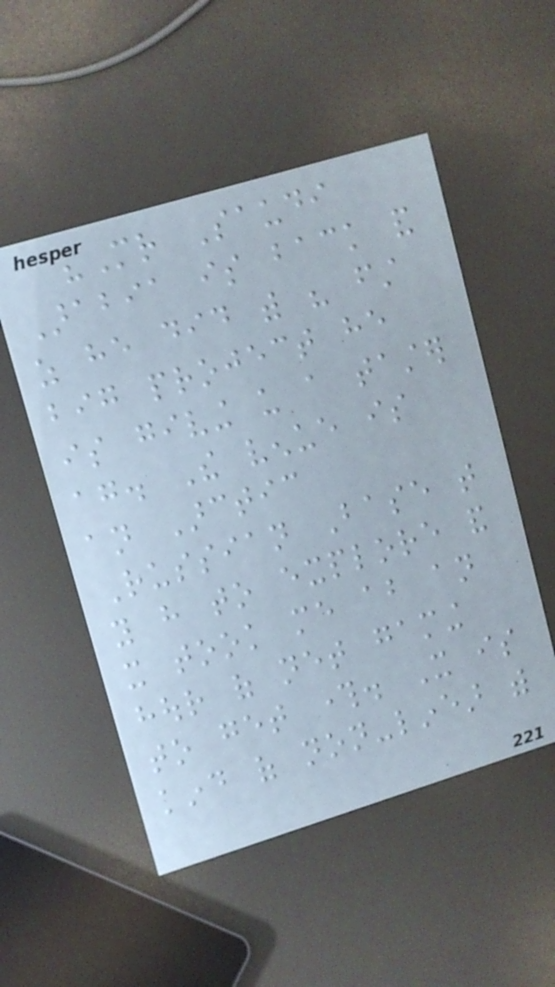"Mr Saudi
Arabia is back and
as he did with his first
big project he
is giving us a taster
again. The venue is
an Arctic
Russian Base that
you have to explore and
it took me about an
hour of net gaming
to get through. It is
kind of non-linear with
